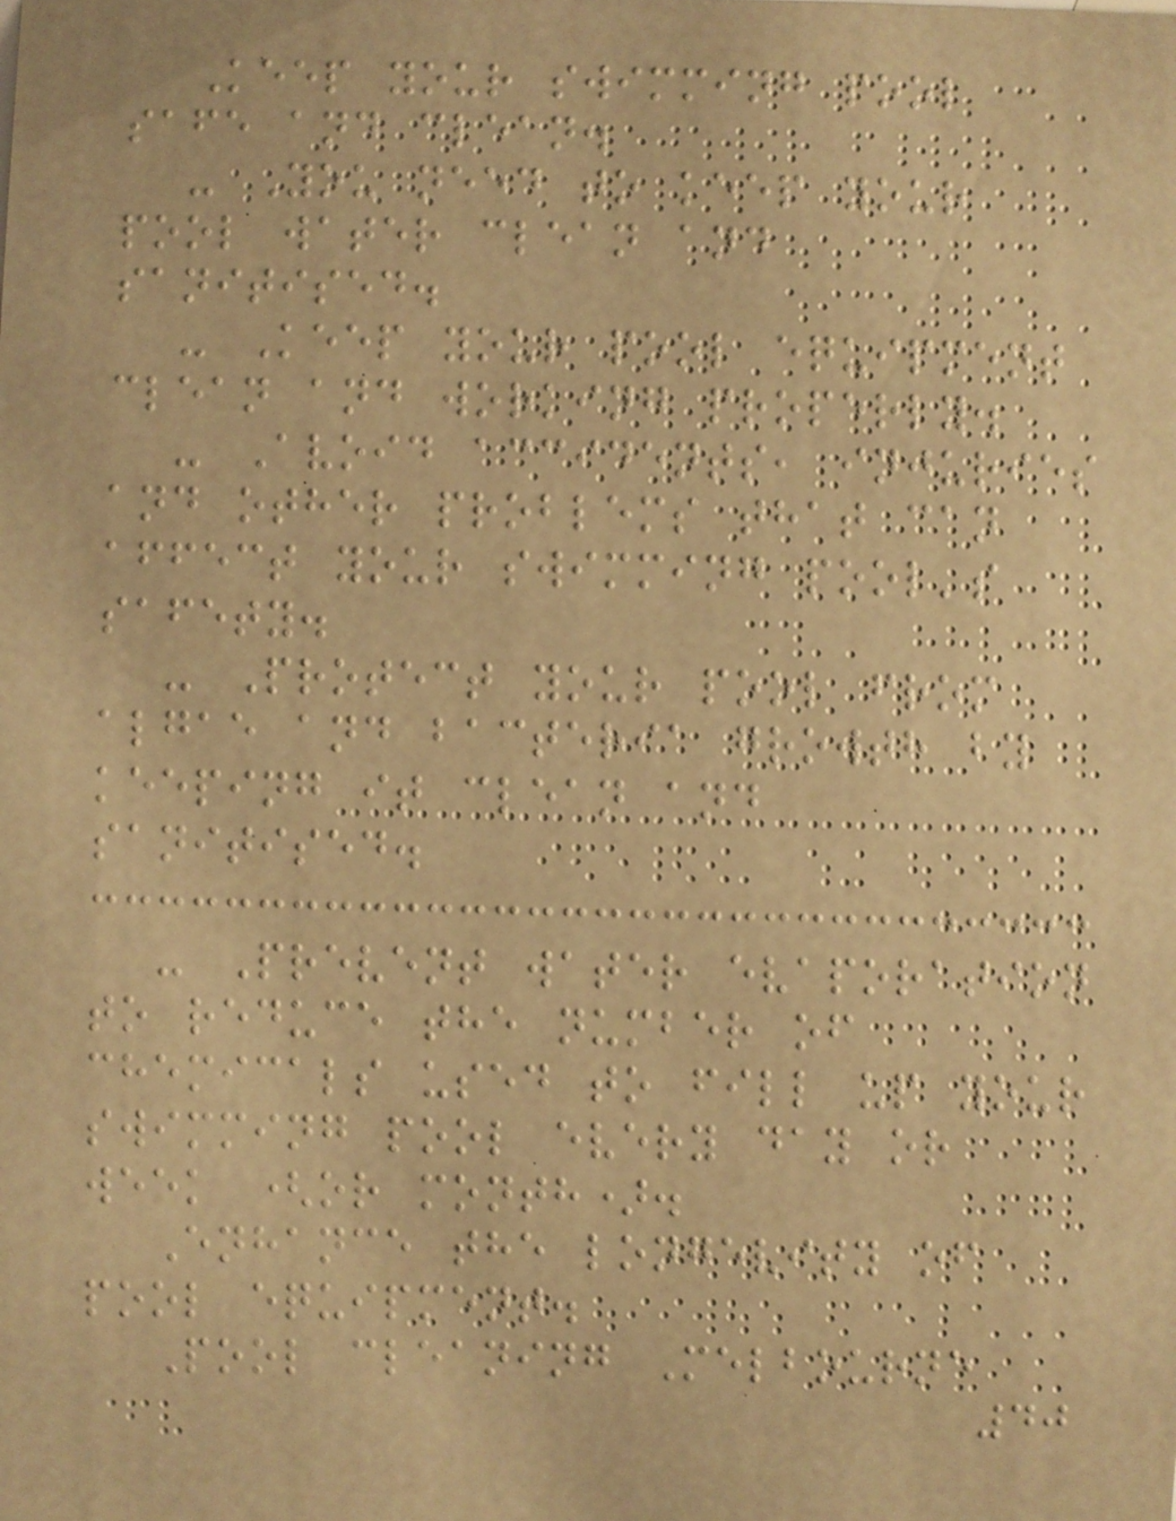Keep your swimming pool
safe and clean.
- You need to keep your
pool water clean and
sanitised.
- Keep your pool equipment
clean and working properly.
- Avoid accidents, injuries
and other problems that can
affect your swimming pool's
safety.
- Protect your pool from
algae and bacteria growth by
keeping it clean and
sanitised.
- Prevent water evaporation
to reduce the number of
chemicals used to fill up your
swimming pool every day or
week (or month).
Enhance the longevity of
pool equipment.
Pool cleaning Melbourne
40
